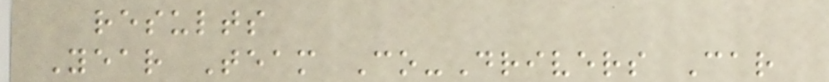results
Year Team Co-Drivers Car
